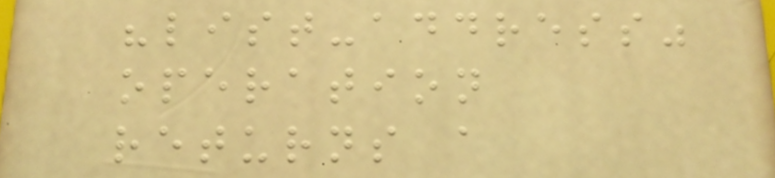"list-address"
operation
returns a
